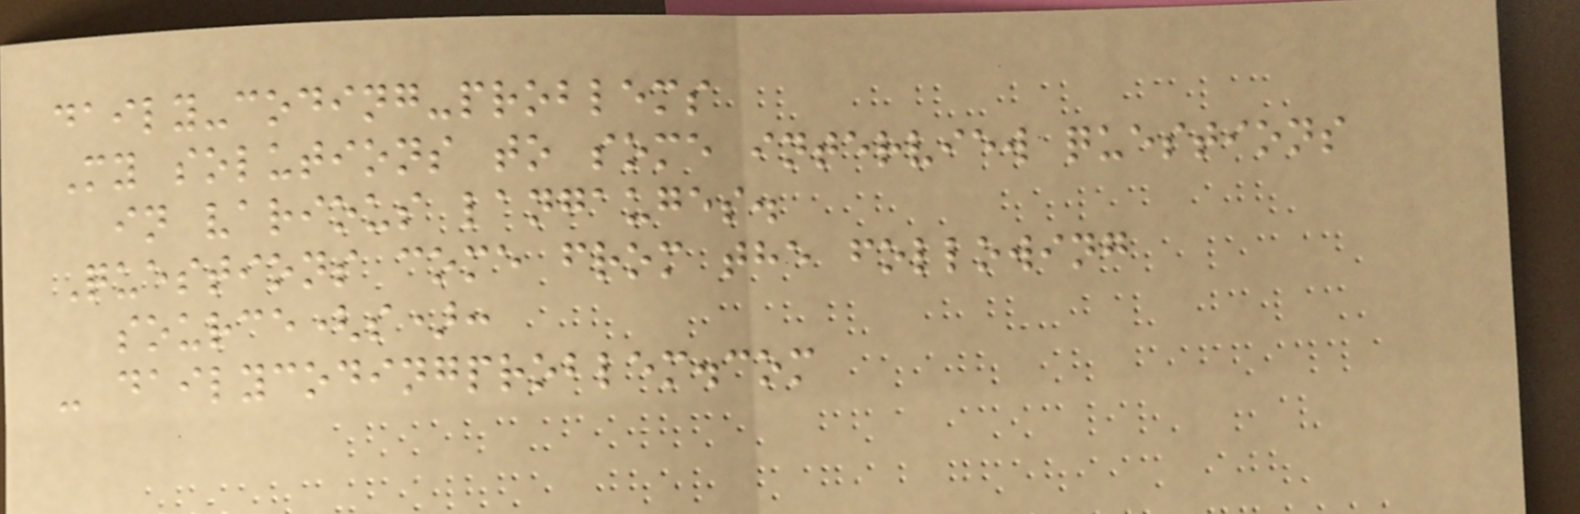daily-coding-problems
My solutions to some interview questions
in various langauges.
Questions come from the following
source(s):
- dailycodingproblem.com
